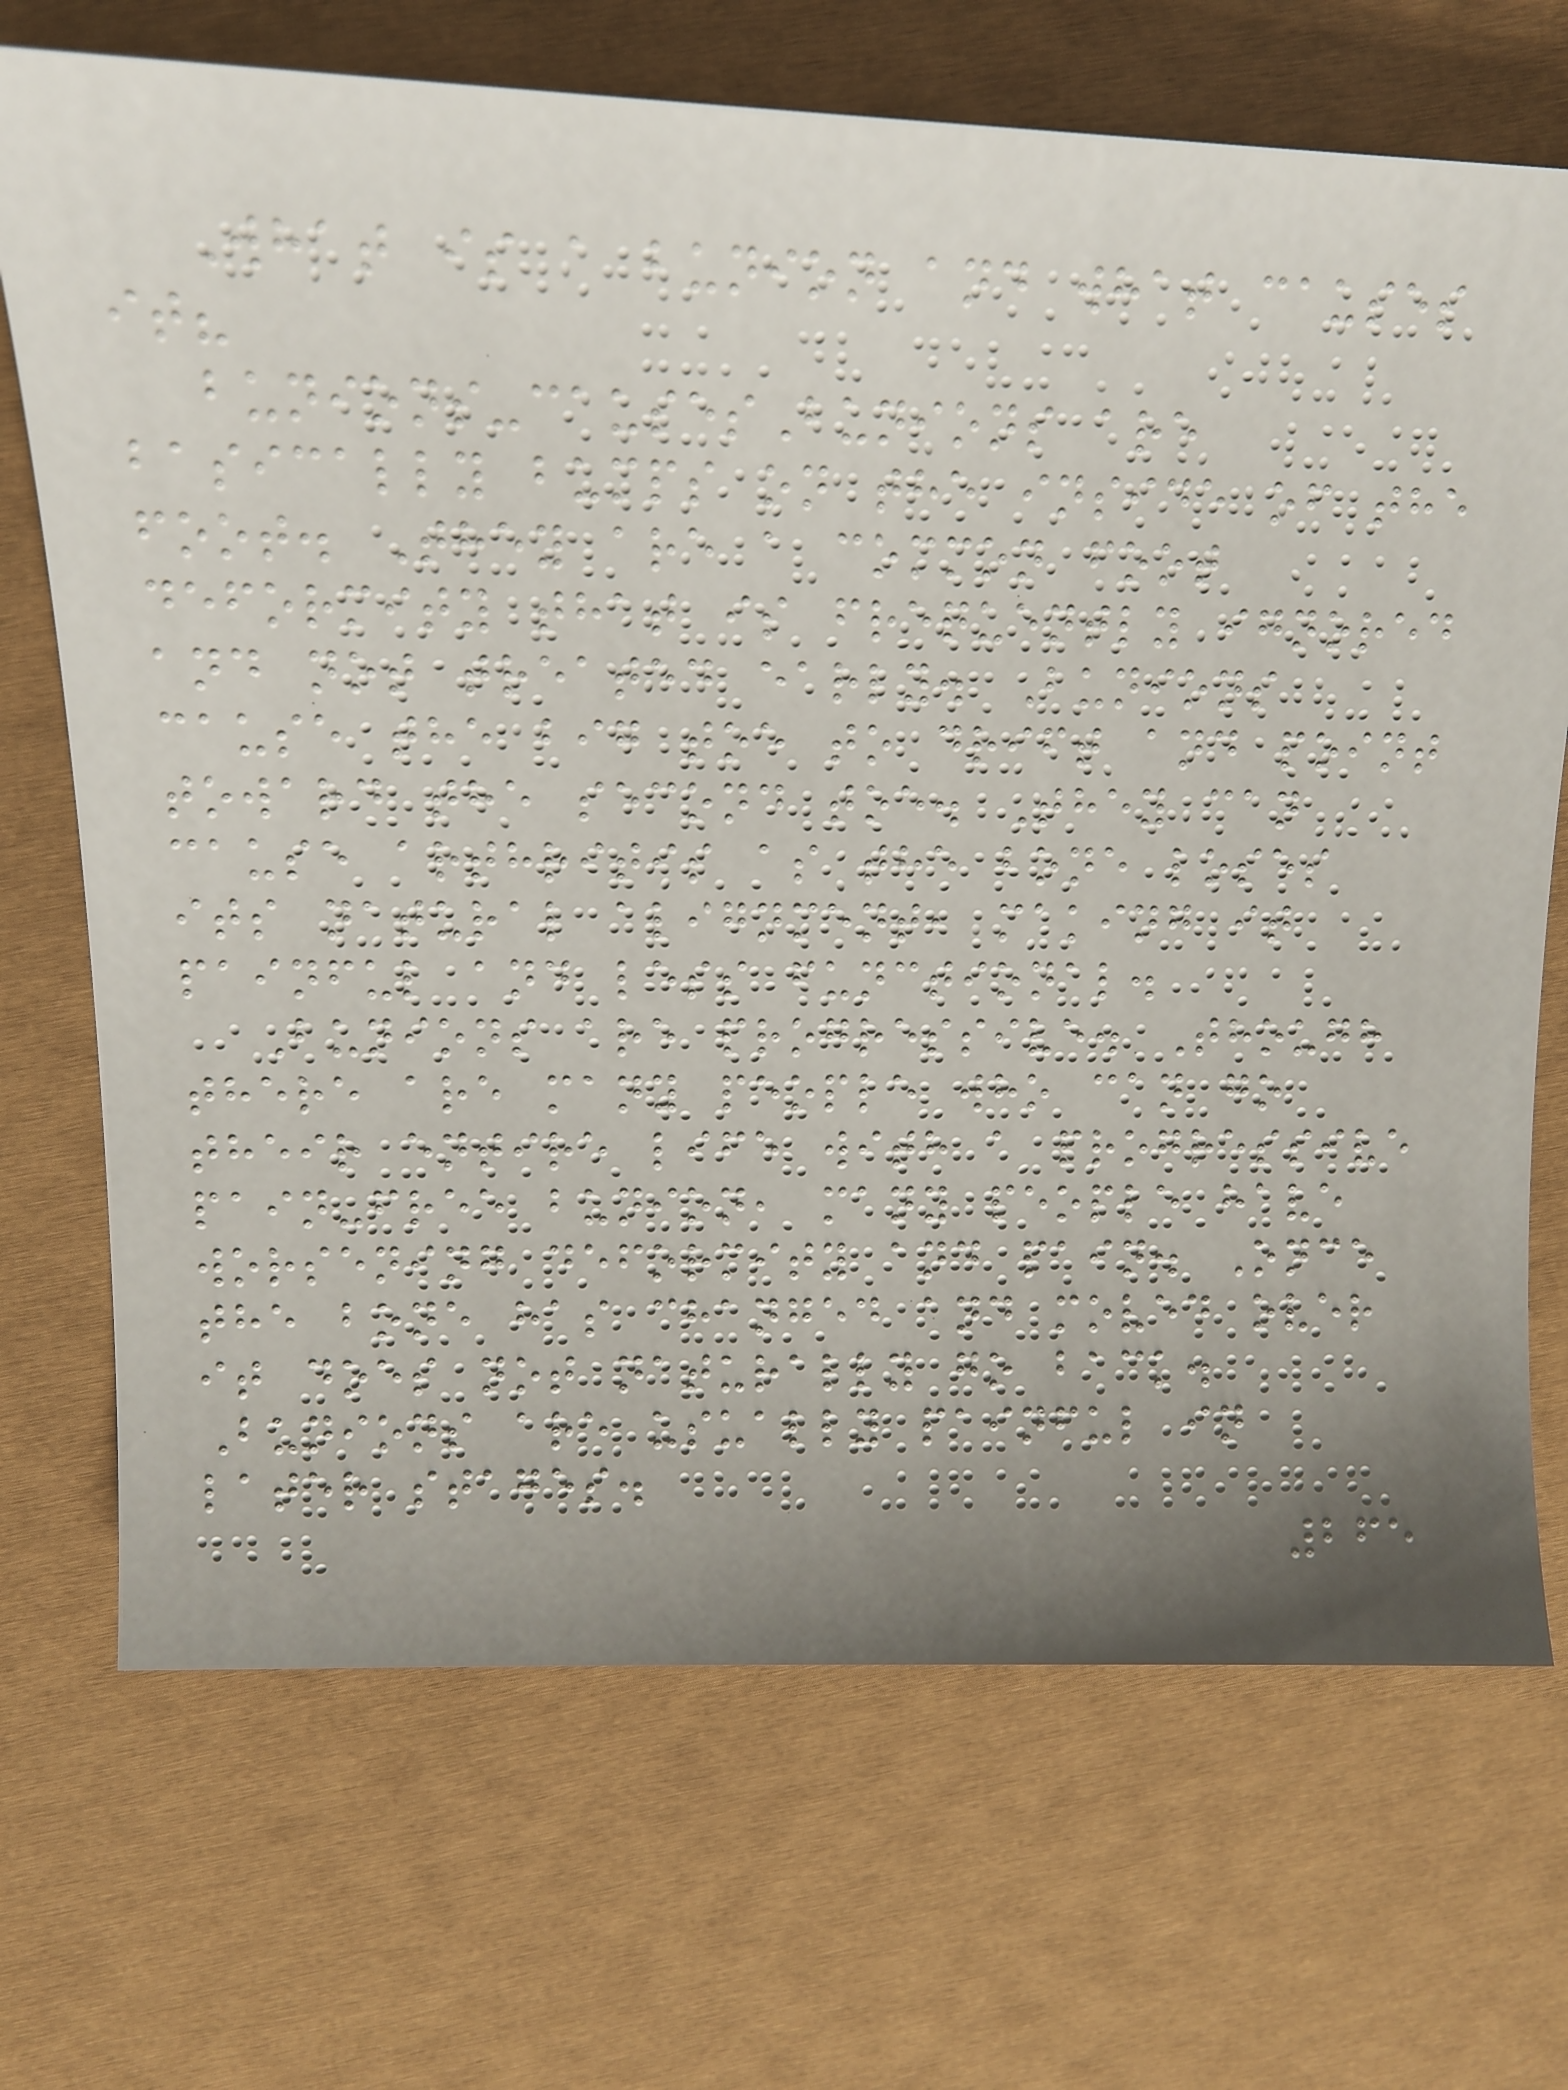What is a bunion and what causes
it?
bunions-causesBunions are
basically bumps on the inside of the
foot. They are a common foot
deformity that is frequently ignored
and not treated early. Bunions
cause the big toe to drift and point
toward the second toe. They can
cause arthritis as the bone loses
its natural alignment, making it
painful and less functional.
Bunions are progressive. Though
there are many people who can go
their entire life with a progressive
pain-free bunion, many people have
worsening deformity and pain. Once
the bone has changed and moved over
it does not naturally go back.
Bunions are usually painful in
later stages.
265
